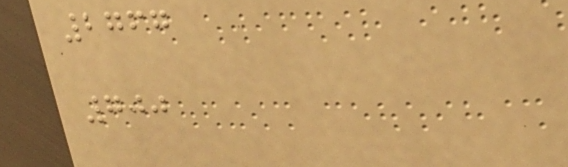2767
700
